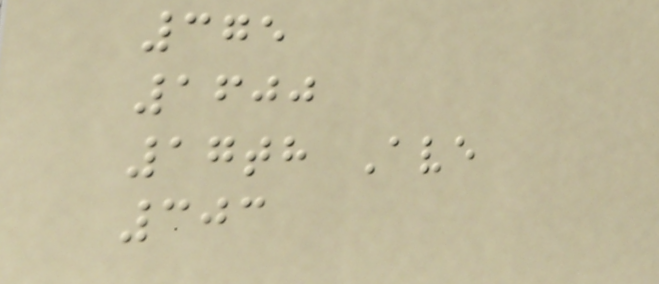375
1600
17th Ave
303
